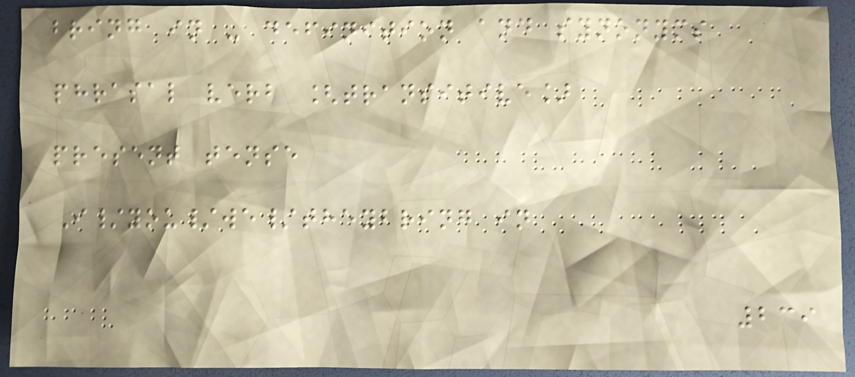bring in - definition and synonyms
phrasal verb [transitive]
present tense
I/you/we/theybring in
239
